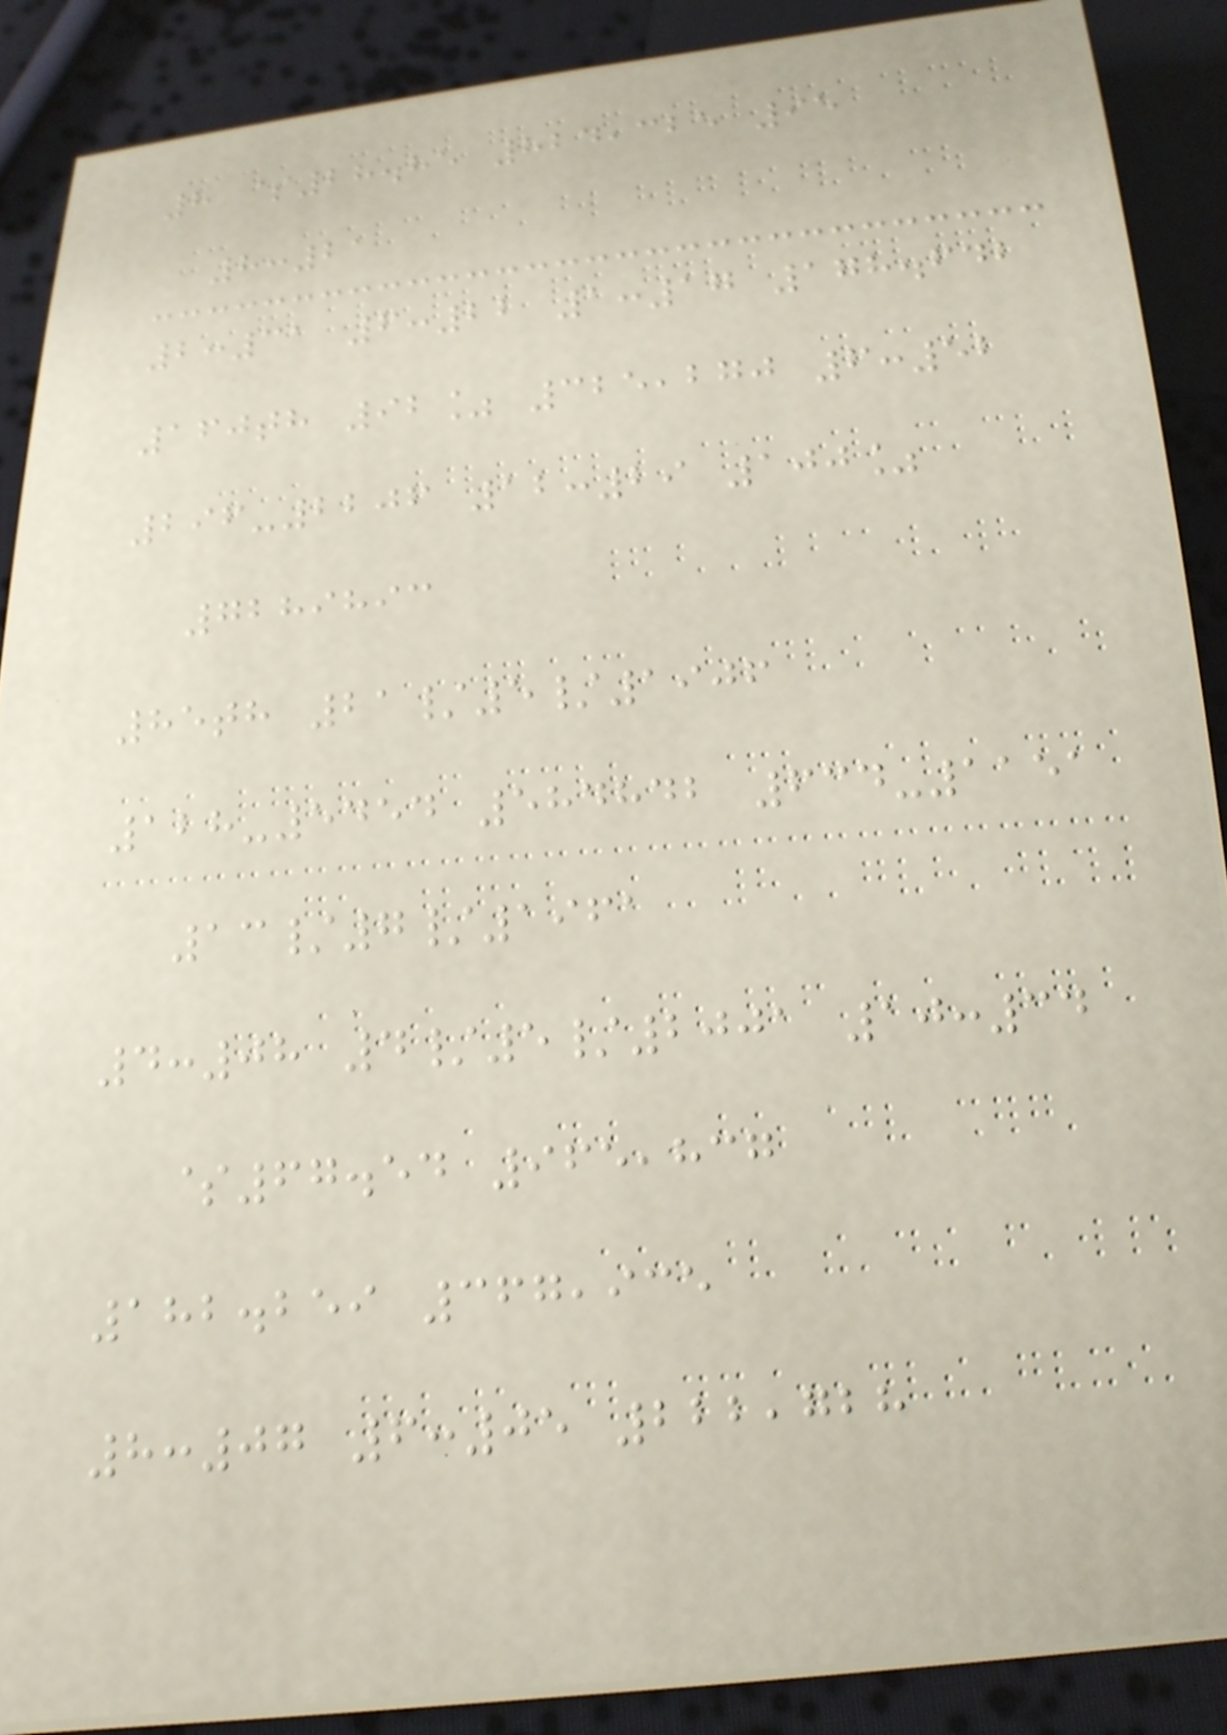8 $28.85 824,325 95
8:21
2:31 6:22 1:17 178.642
160th 92% 325,270 6:52
296-2206 12:29 100%
7289893
85th 21/5/1906
128-5454 584842 634-1151
13/7/1961
4:08 4/5/2001 10:34
$67.54 965,837
182.259 367,935
8:07 6:05 222,728
